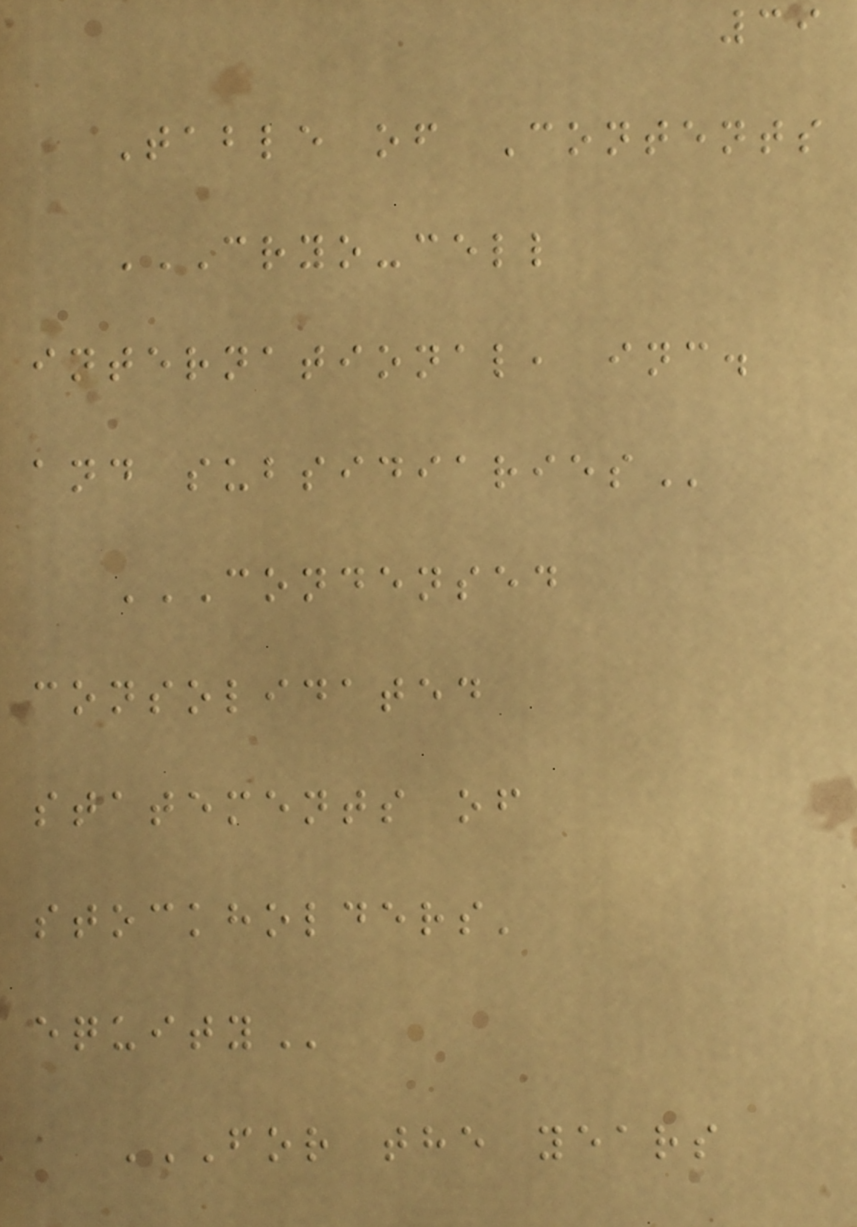39
Table of Contents
CRYO-CELL
INTERNATIONAL, INC.
AND SUBSIDIARIES
CONDENSED
CONSOLIDATED
STATEMENTS OF
STOCKHOLDERS'
EQUITY
FOR THE YEARS
